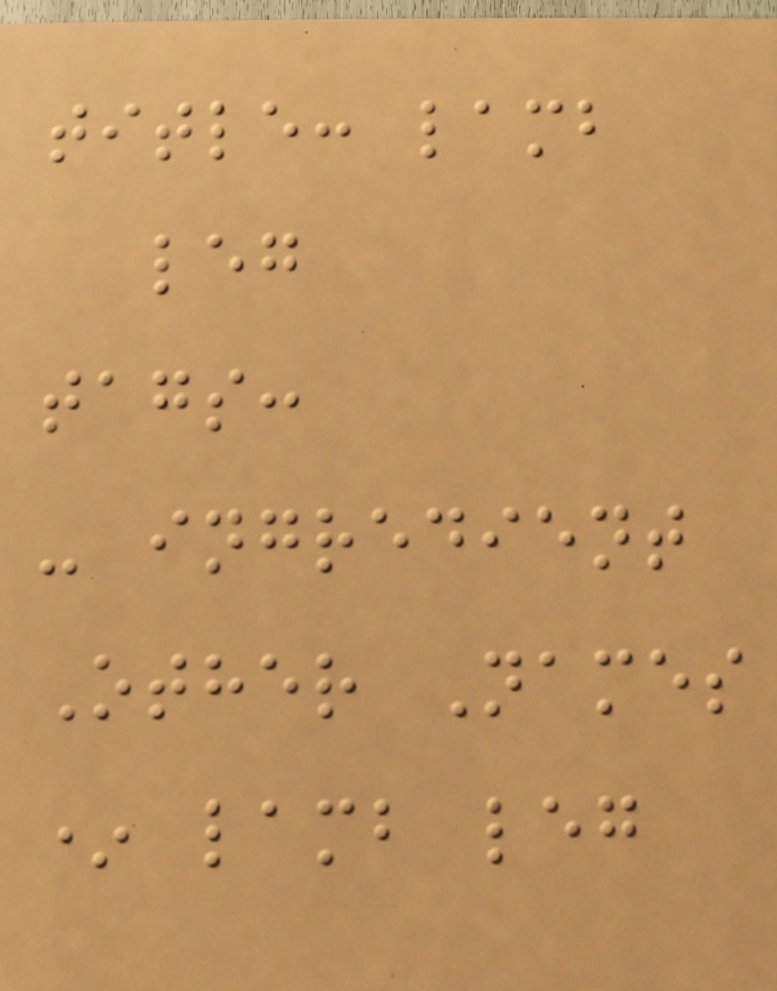title: lamb
leg
tags:
- ingredient
Other Names
* lamb leg
